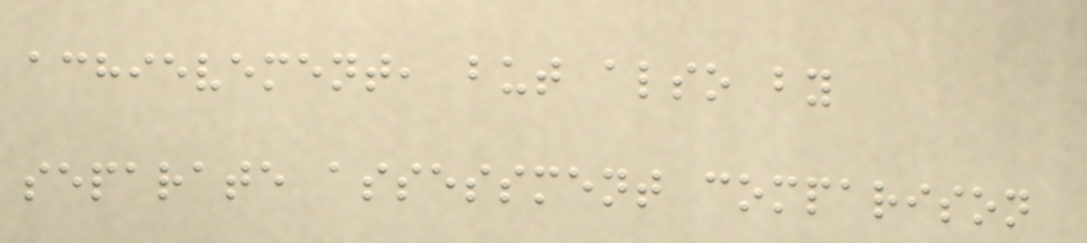achievement, but also by
separate assessment comparison
